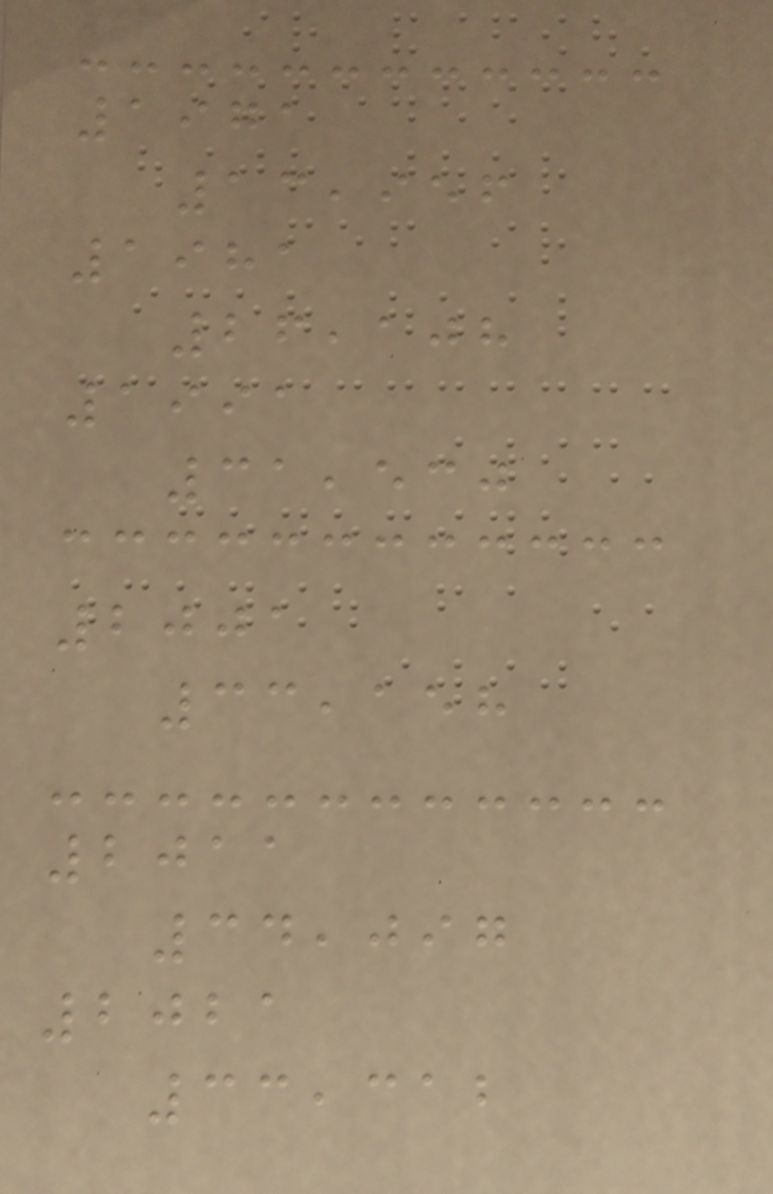1971
13,956
1981
26,108
1991
31,530
2001
33,158
2011
34,097
2021
33,312
